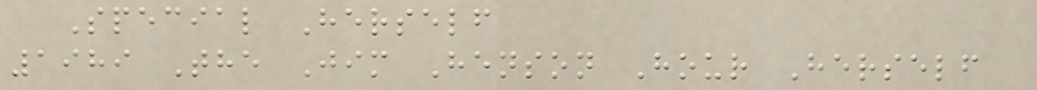Special Herself
1989 The Jim Henson Hour Herself
